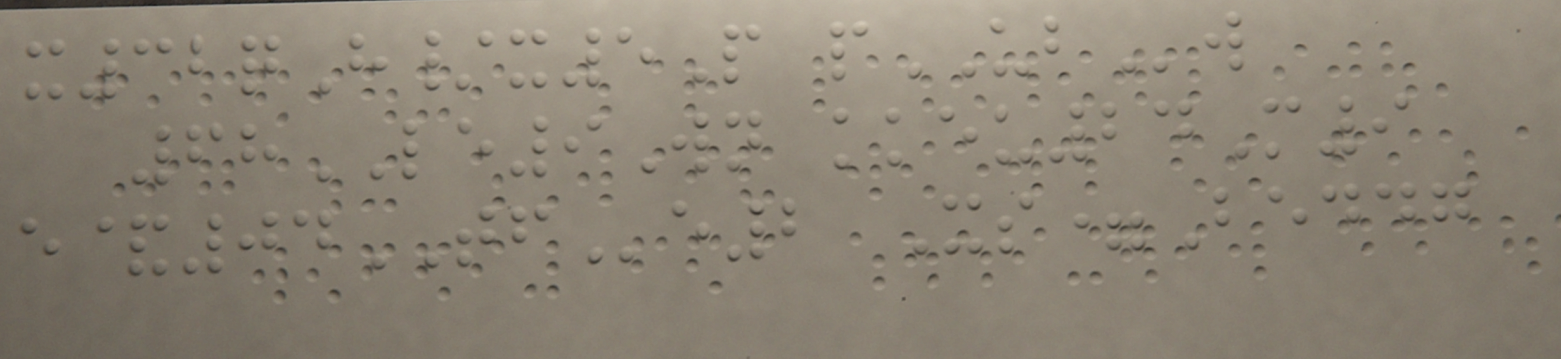x32qH/x5P pUBw
68LE9Wn kkeu24M9
e&04TFe2 Xs=Beddg
